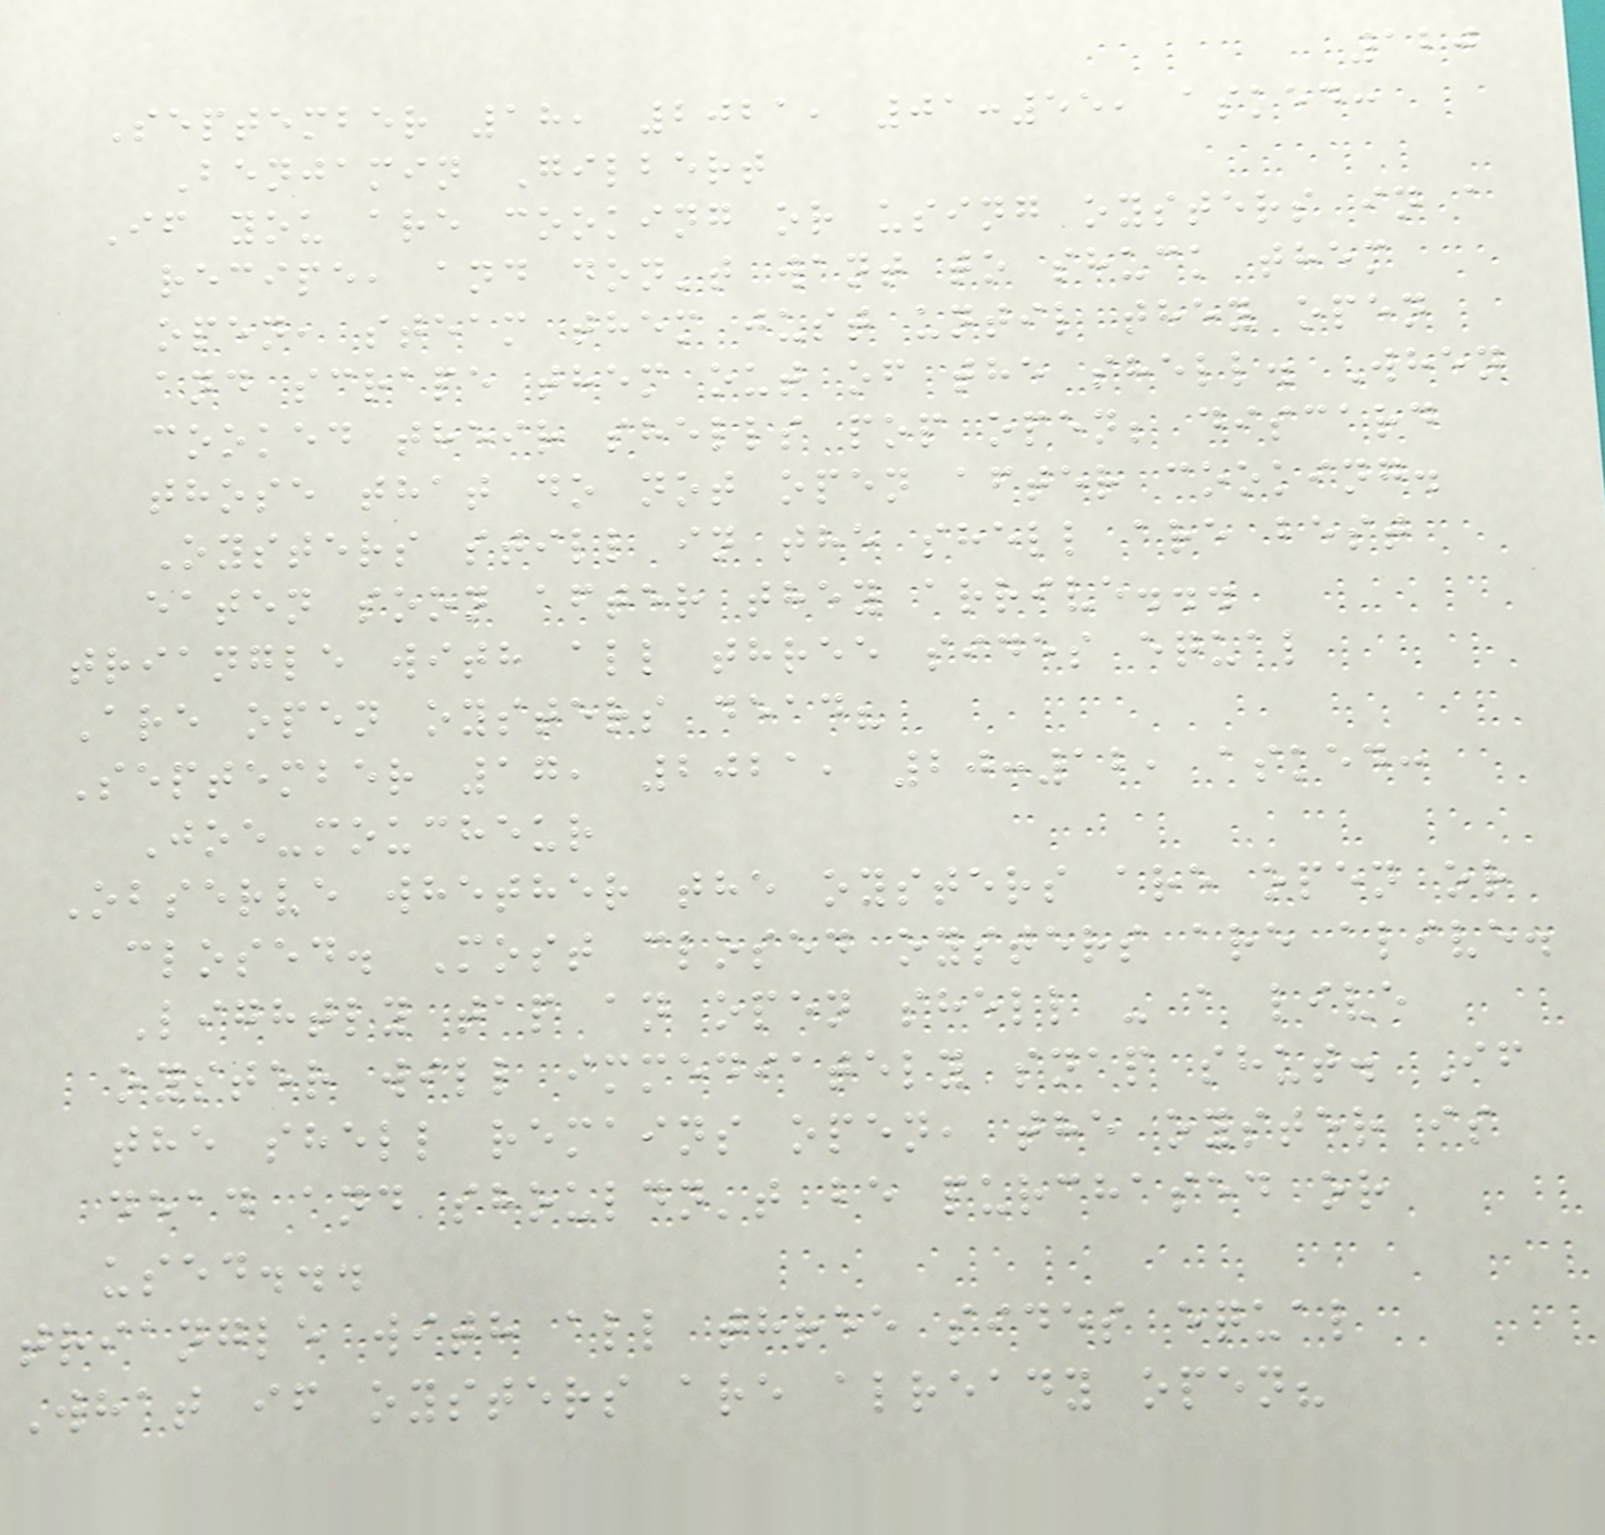120
September 18, 2021, 01:55, asked:
Benjamin Gilbert
If you are cooking or using oysters in a
recipe, and don't want to shuck them
open, steam them just until they open
and scrape them out of the shell. When
cooked their shells pop open; discard
those that do not open after cooking.
Oysters still in the shell are best
eaten soon after they arrive...
triangle with all three sides equal
Are open oysters dead?
September 17, 2021, 20:12, asked:
Joe-moucheur
Observe whether the oysters are open or
closed. Most closed oysters are alive.
Lightly tap an open shell - a live
oyster will immediately snap shut. If
the shell remains open, the oyster is
dead and shouldn't be purchased or
used...
triangle with all three sides equal
What if oysters are already open?
